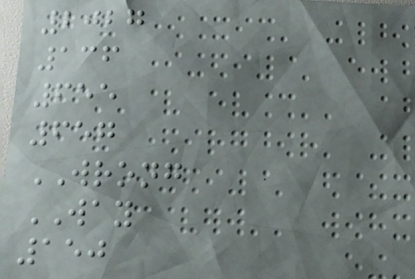2027
136
655
657
WRONG
WAY
150
